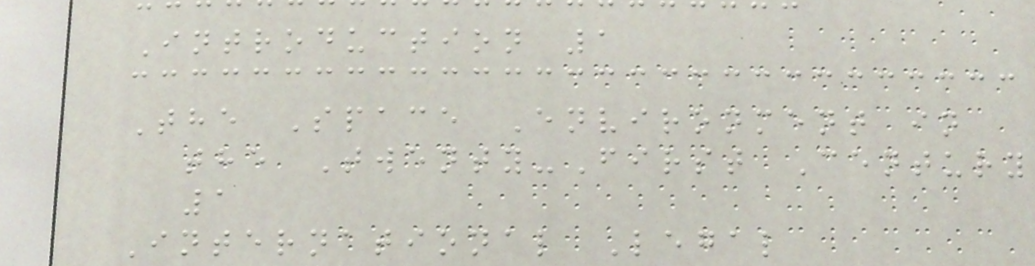Introduction 1
The Space Environment in
the Twenty-First Century
1
International Legal
